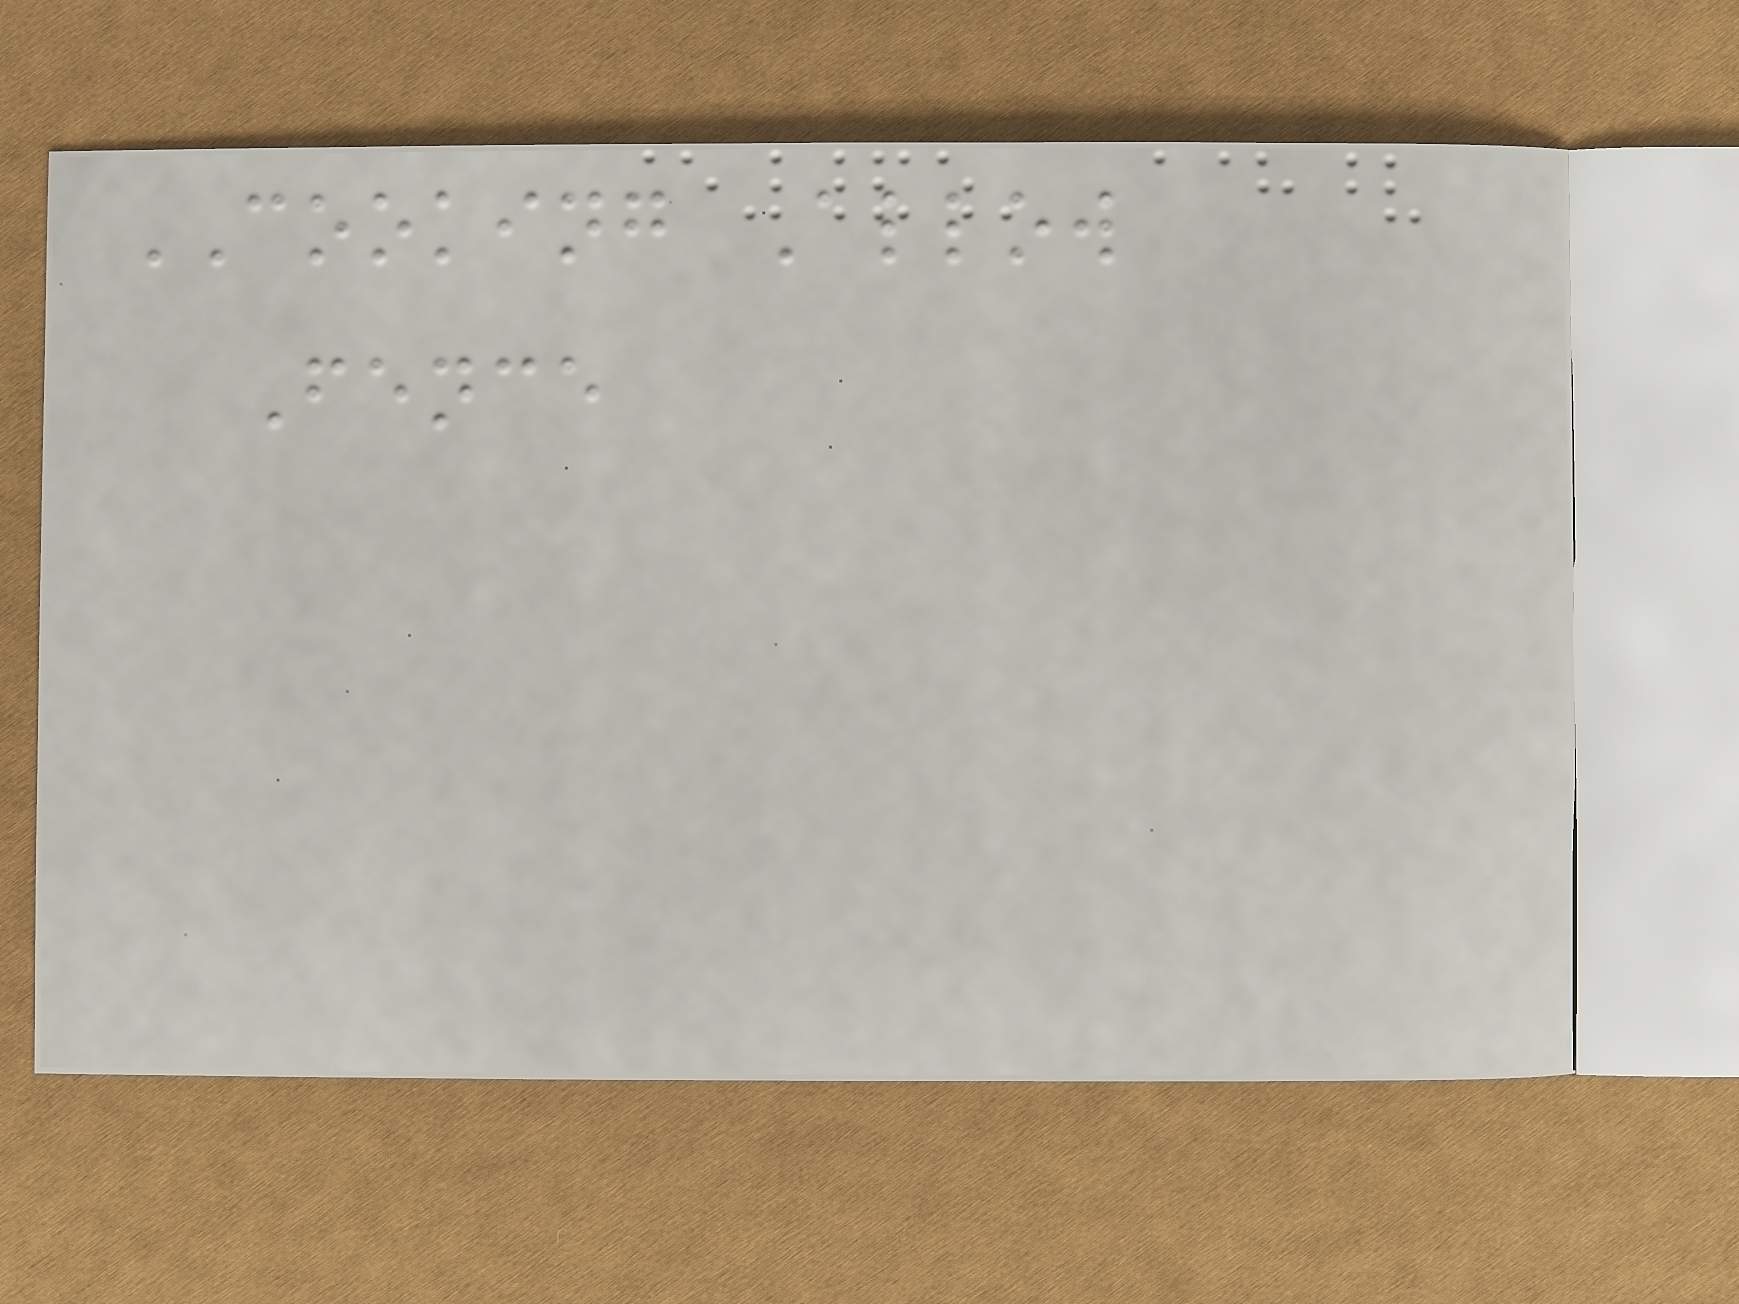COOKING Allow
Fence
